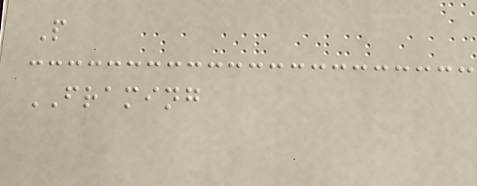P
FRAMING
